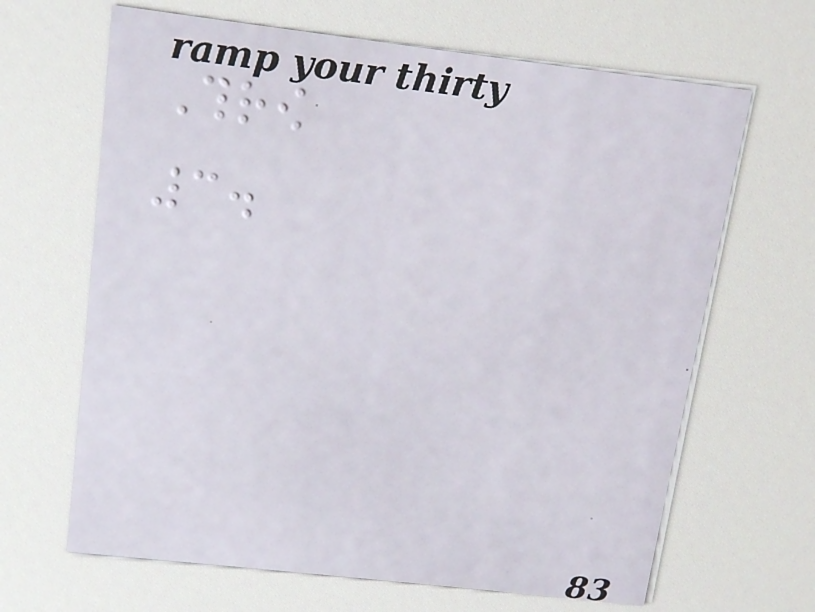Throw
3.
